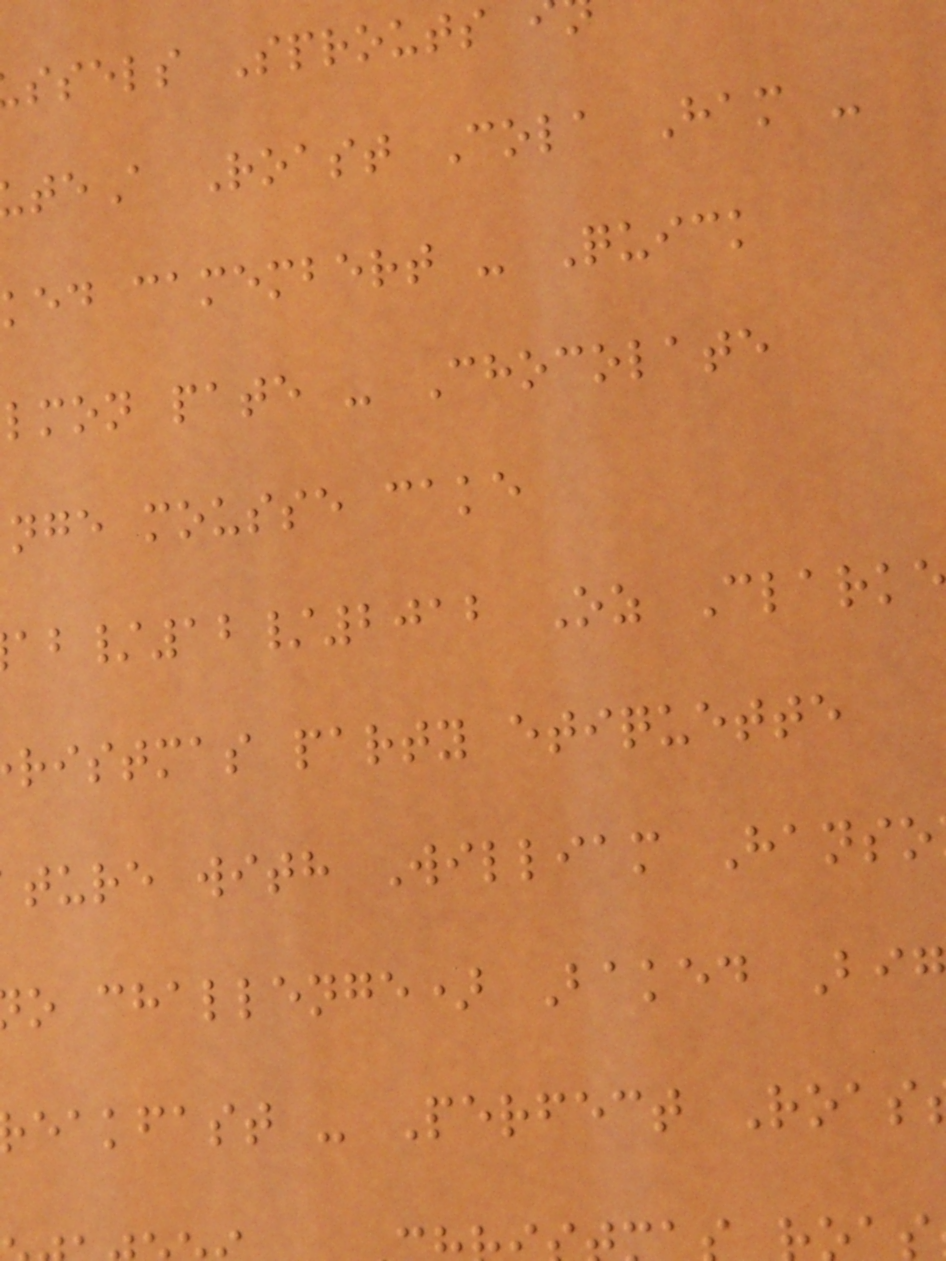ssels Sprouts
teA Roast Cola Ham -
ked camembert - Quick
lmon pate - Chocolate
nge mousse cake
/12/2012 Oz Clark
ristmas party etiquette
ture with William Hanso
o challenge) Baked Bi
eakfast - Perfect Roas
